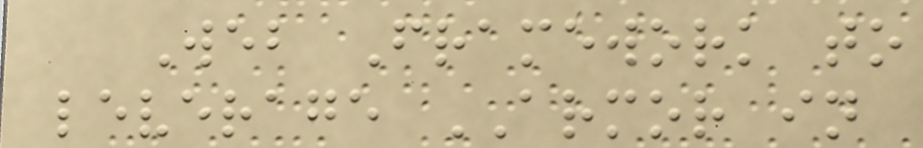Web Framework to
leverage ARMOR in
